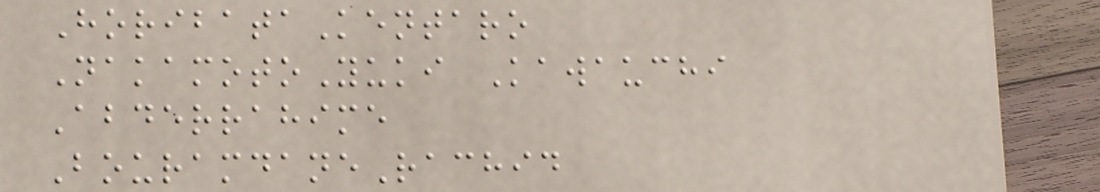HoribataKentaro
NakamotoYuki Kawauchi
Abderrahime
BouramdaneRachid
